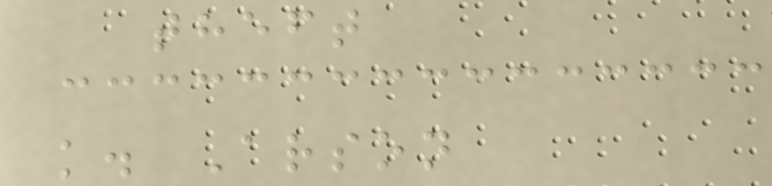theft
k. Arson
